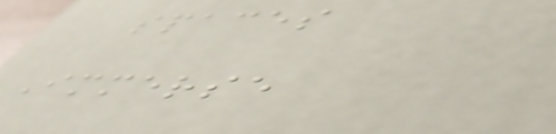spaces
Immerse
